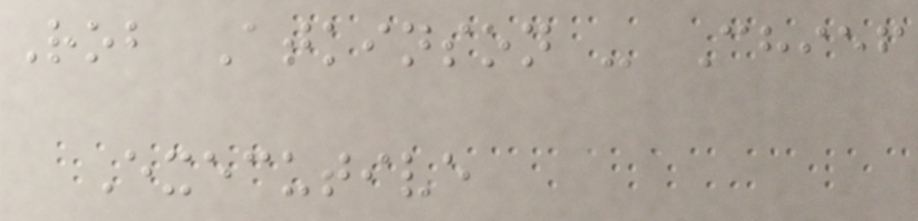Rob Atkinson - Chief
Executive
